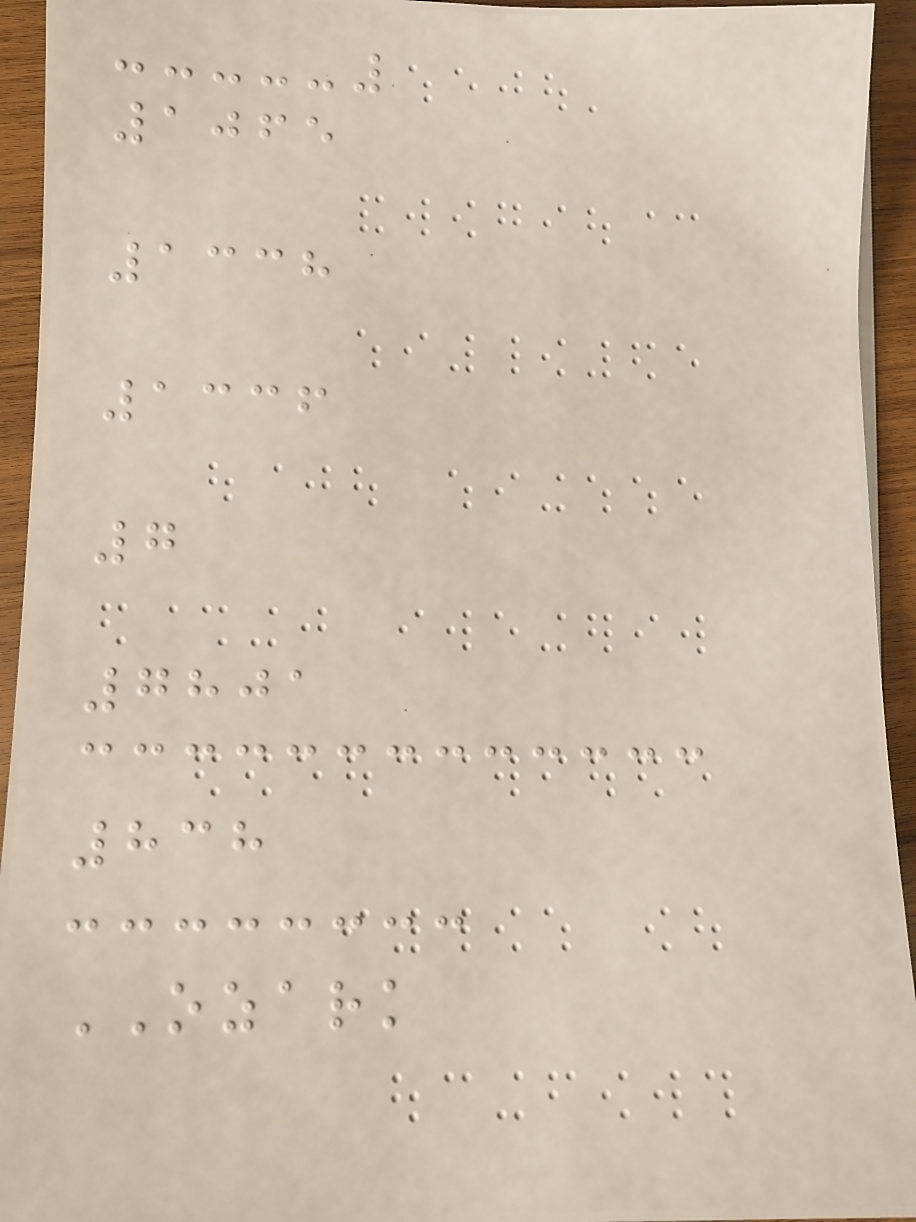1065
1338
1336
7
7801
838
OZARK
